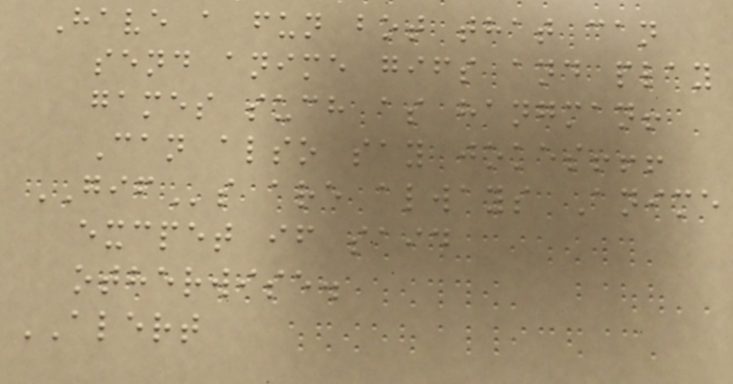Have a fun bot that can
send anime gifs and play
games such as hangman!
Can also say jokes!!!
GIFs are always Anime
excpet if said
otherwise.
ALERT
